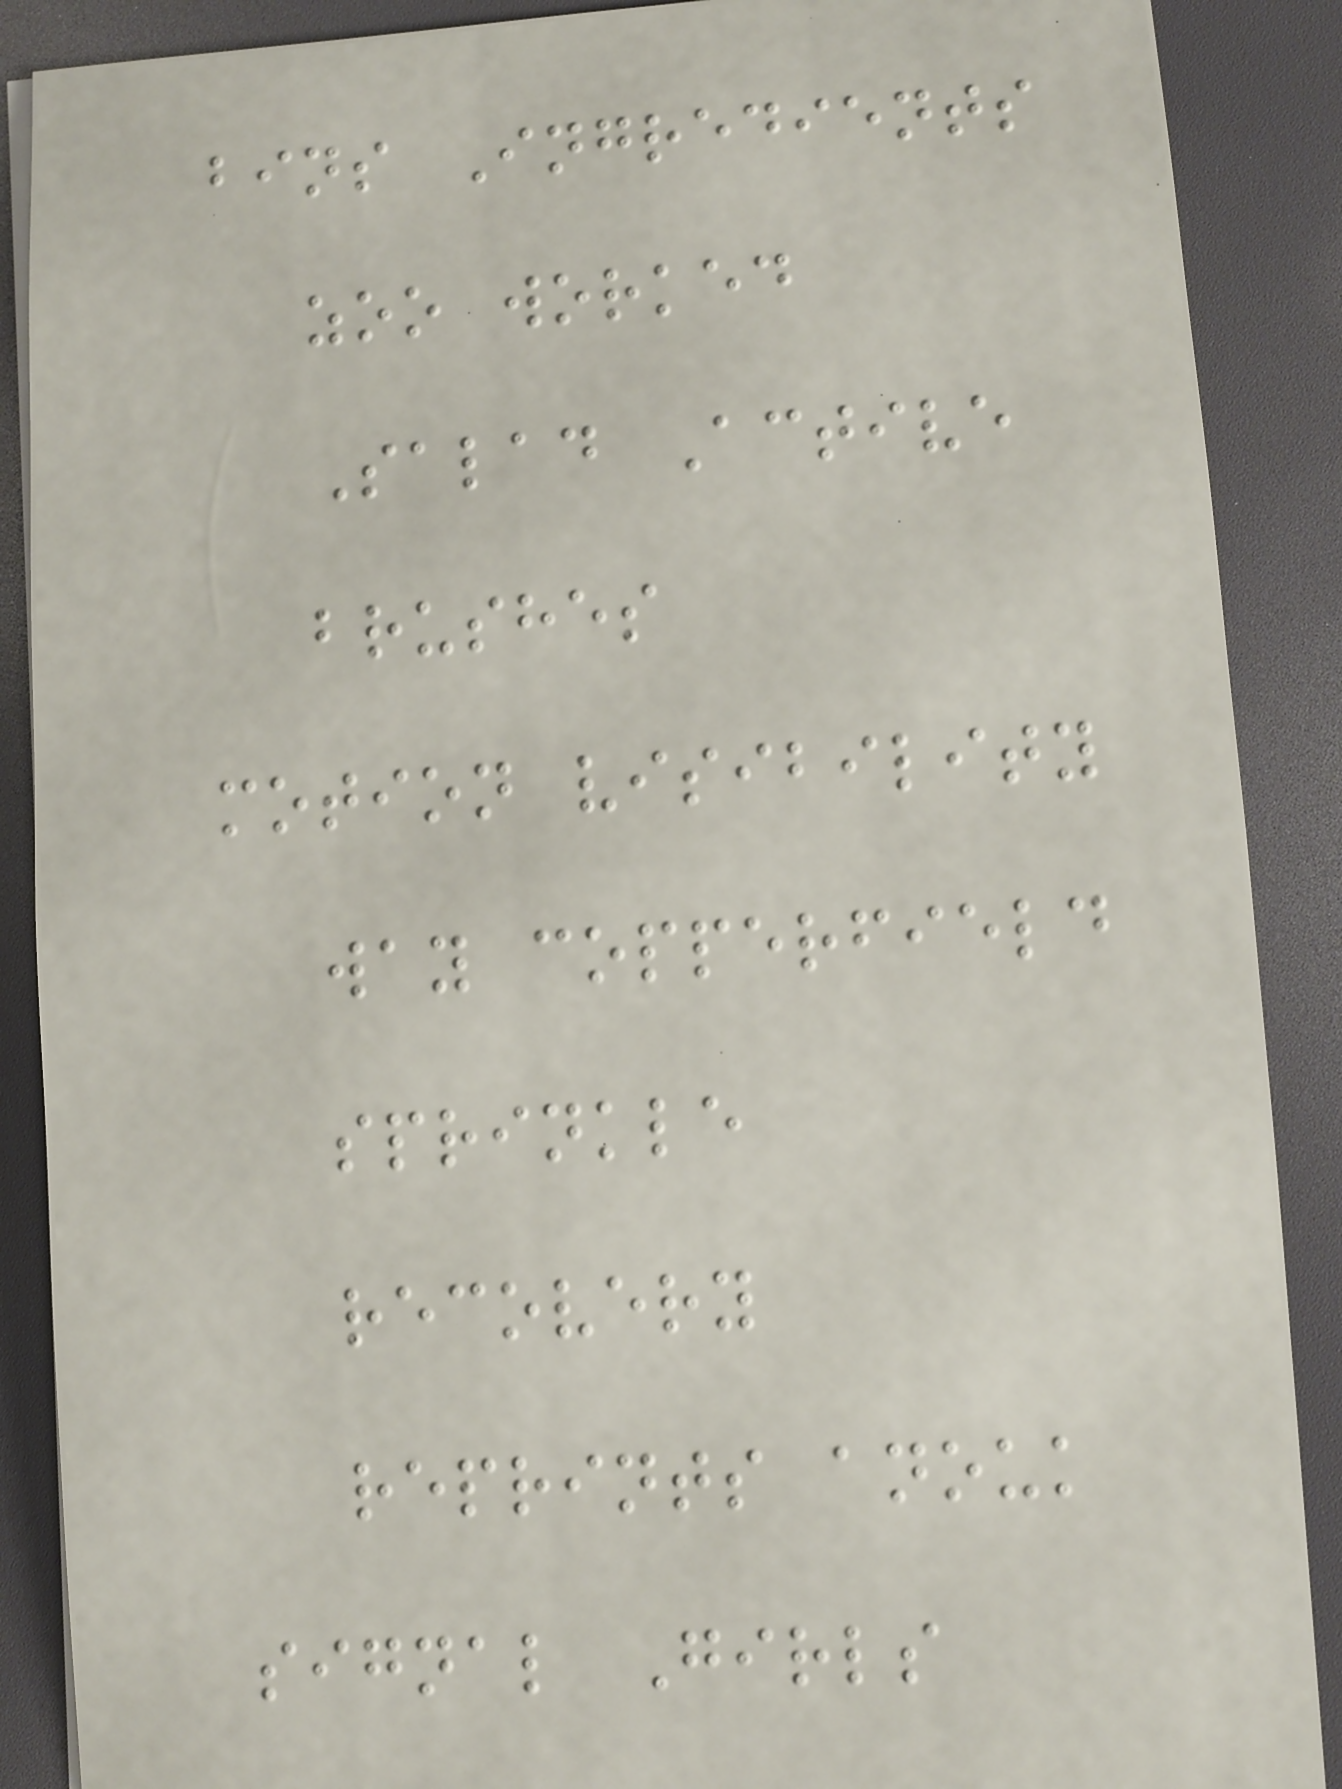bins Ingredients
zoo worked
Salad Active
brushes
motion visibility
way copperfield
sprinkle
recovery
reprints anouk
signal Girls
